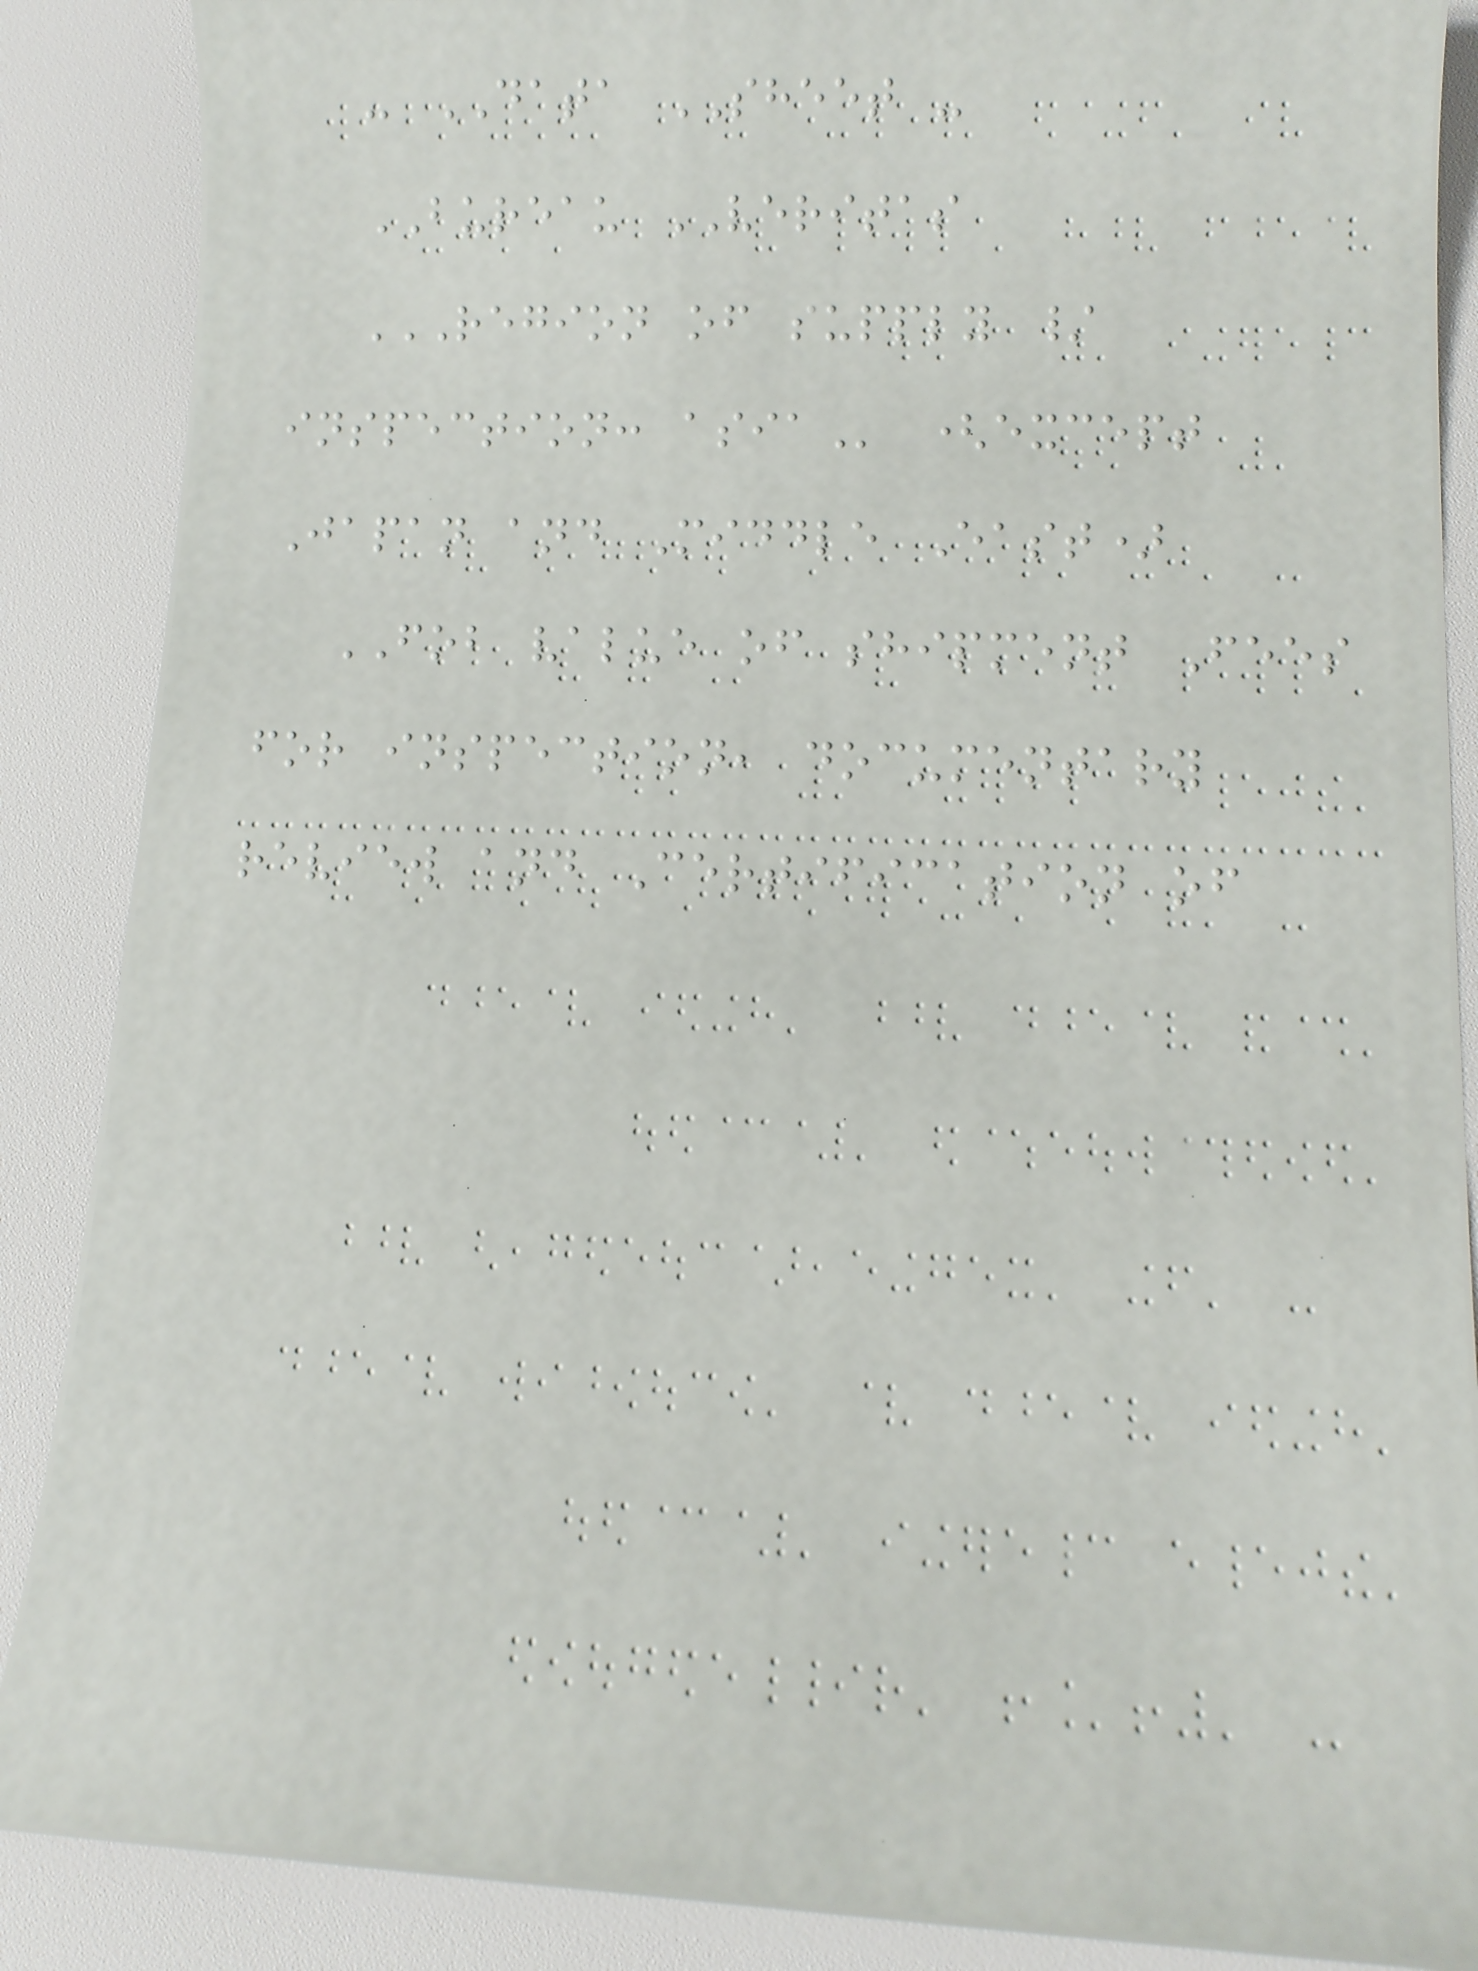- DATA SHEET -
BUREAU VERITAS
REGION OF SUPPLY /
INSPECTION: ASIA (except
Japan and Middle East)
FOB value of shipment Fees
for inspection, documentary
review and Certification of
